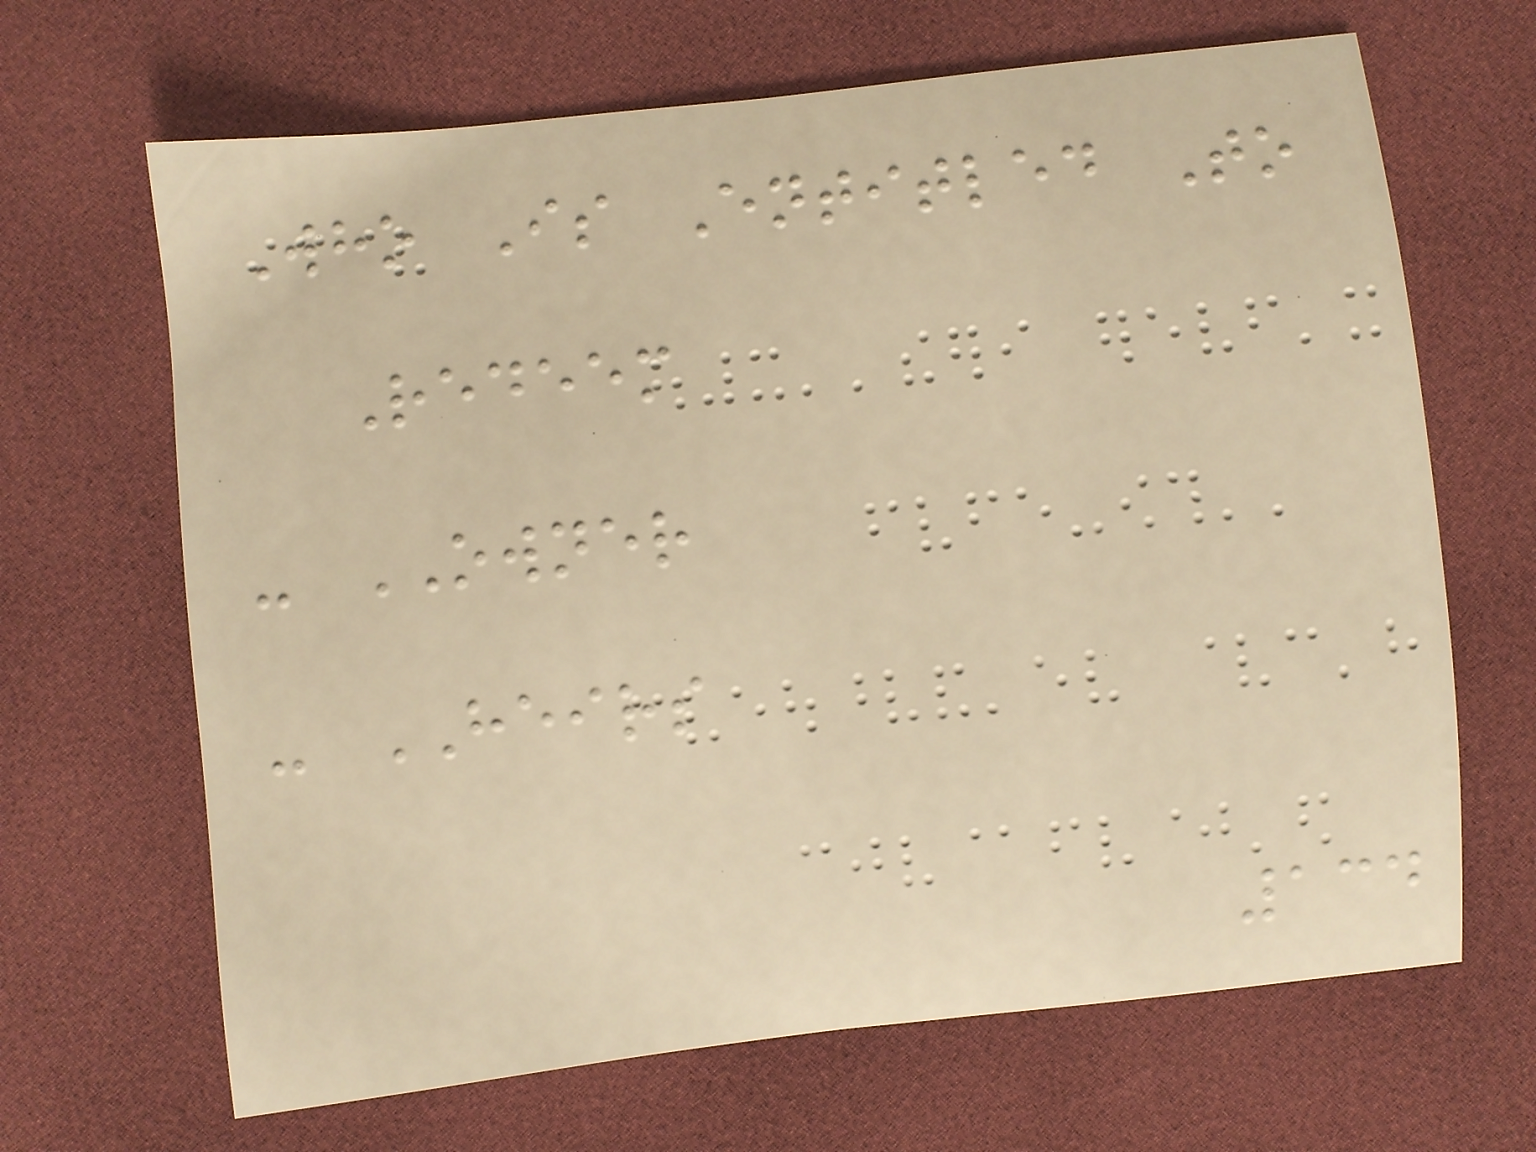Who Is Entitled To
Redeem
- OWNER
- HEIRS
134
